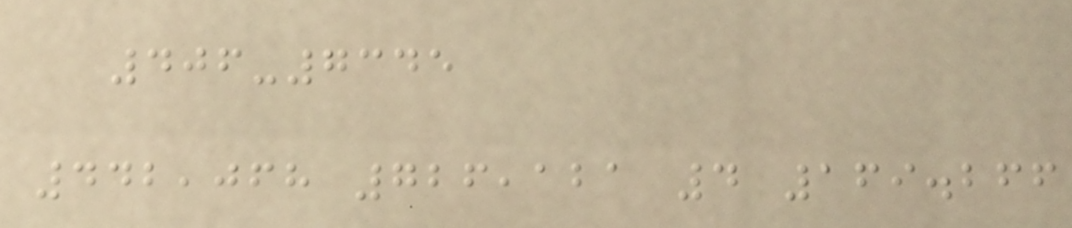406-7345
442,068 726,121 4 169.266
